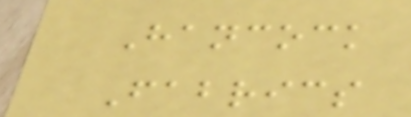Hancock
Fabrics
